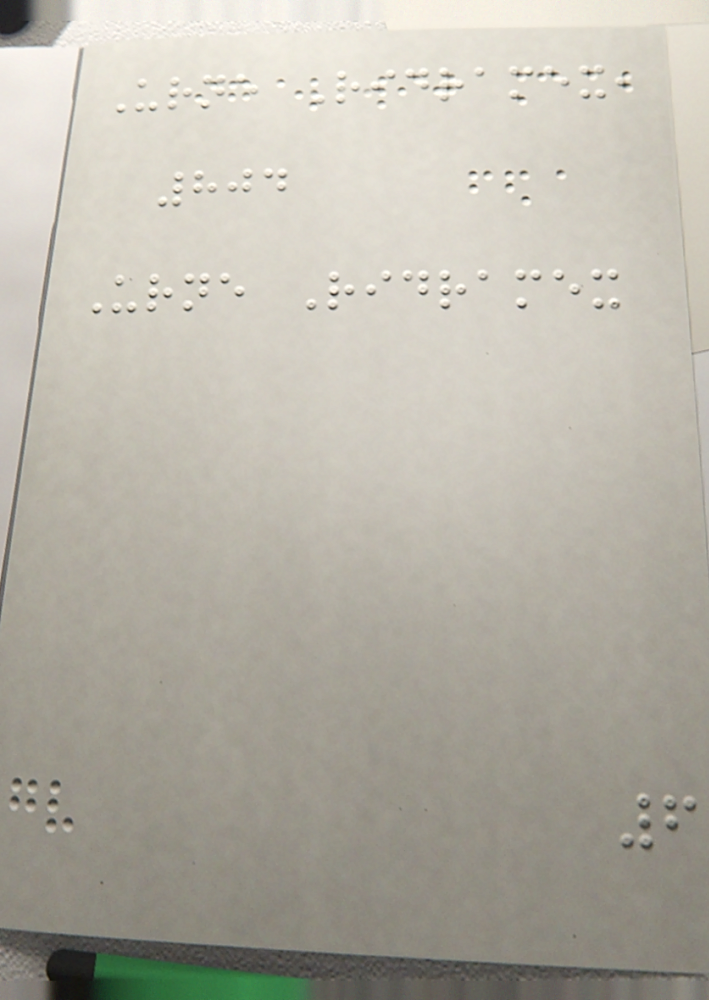Urne Ridramex,
804
Urne Ridramex
6
